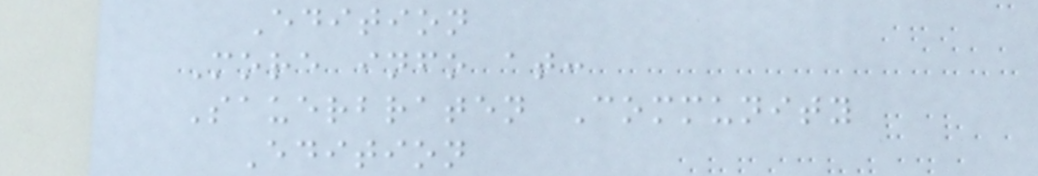Edition
More info at:
Sauerbraten Community
Edition
